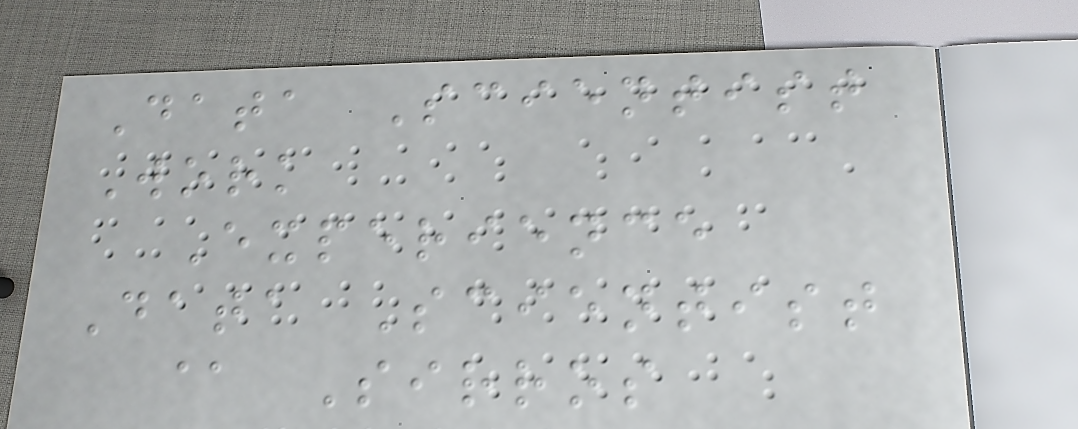Data Scientist
Work
Experience
Data Scientist
@ Sirros
